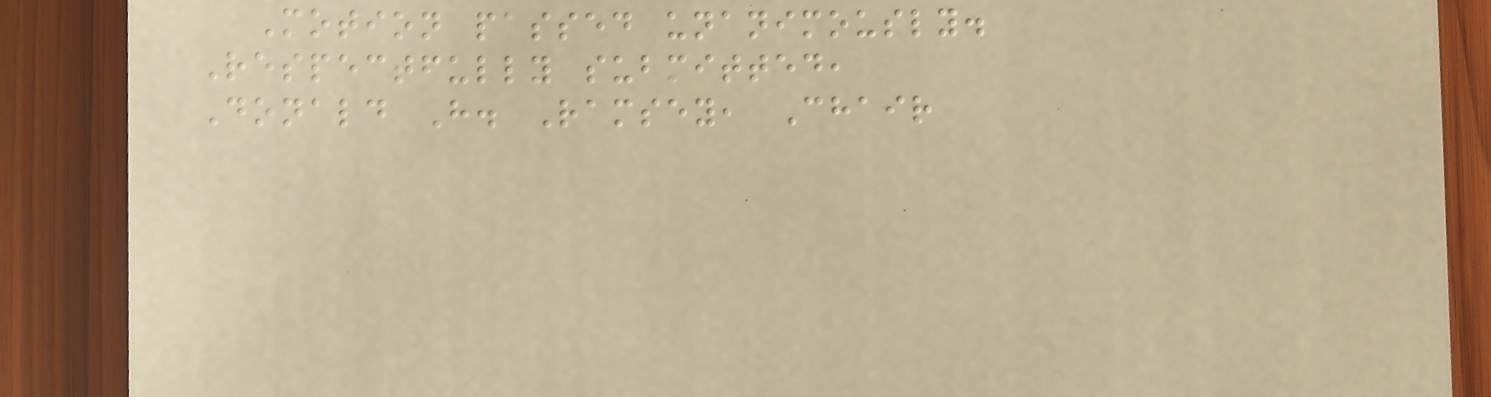Motion passed unanimously.
Respectfully submitted,
Donald H. Ramsey, Chair
